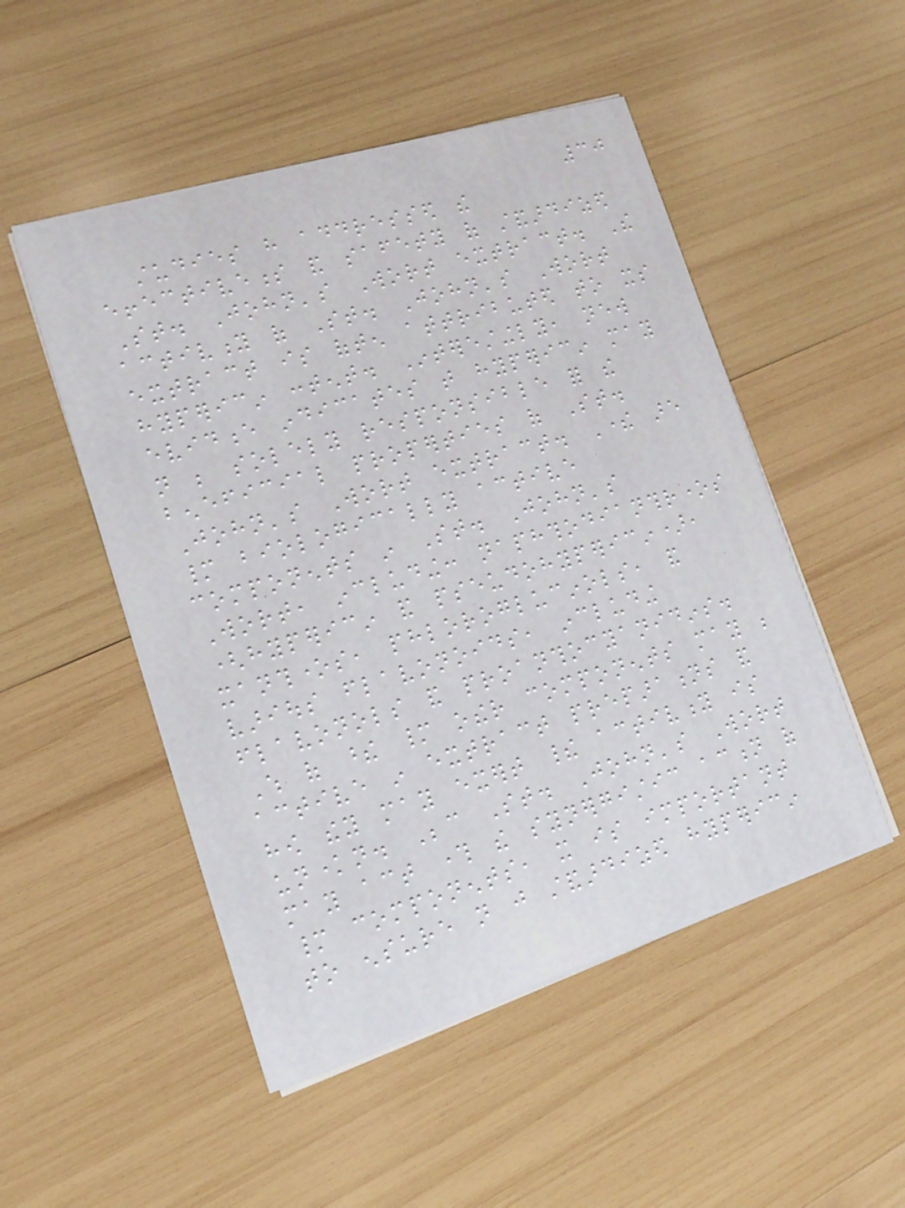30
studies have addressed the
effectiveness and safety of standardized
St. John's Wort extract. The
activity of St. John's Wort
extract is often attributed to its
hypericin content. Interestingly, new
evidence indicates that hypericin may
not be solely responsible for the
beneficial properties of St.
John's Wort extract. There are
many biologically active
components in St. John's
Wort, including: naphthodianthrones
(hypericin and pseudohypericin),
xanthones, phloroglucinols, and
various flavonoids, including
flavonols and proanthocyanidins.
Which of these many other components may be
active in extract preparations and
how they may exert their activity is
unknown. Because St. John's Wort
may act through the synergistic action of
many components, it is important
to ensure not just standardized hypericin
